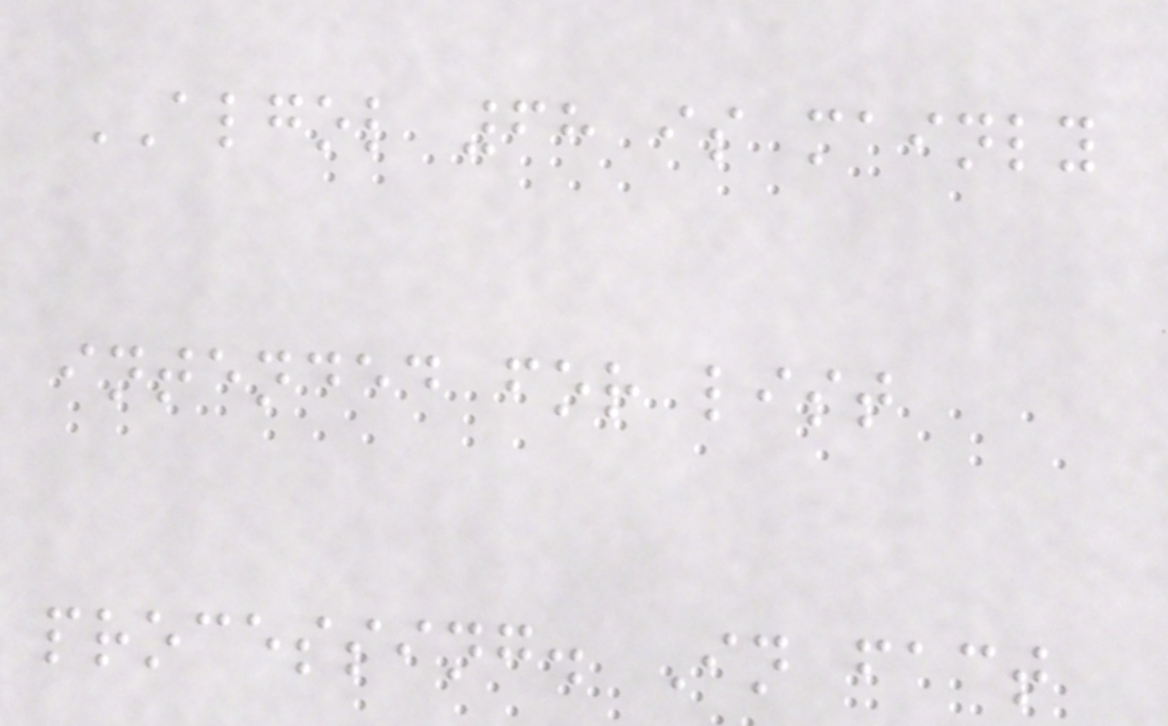ALGOL 68 is mainly
intended for list
processing. In fact
